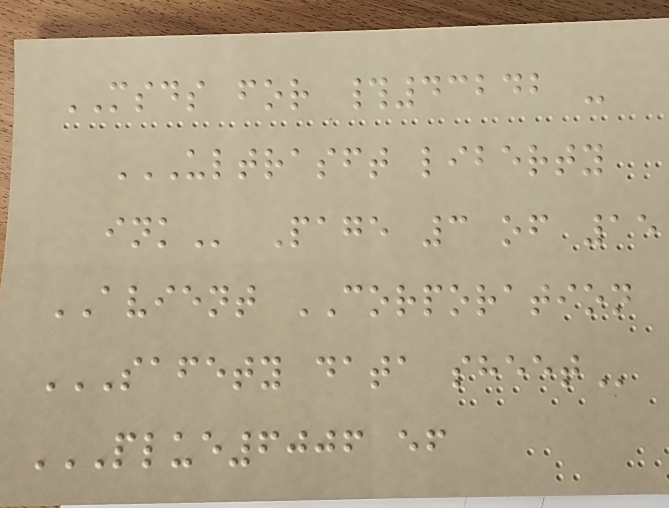MSDS for #43242 -
ULTRASFT LIBERTY
INK Page 3 of 15
AVIENT CORPORATION
SAFETY DATA SHEET
PLUE6006 EF
